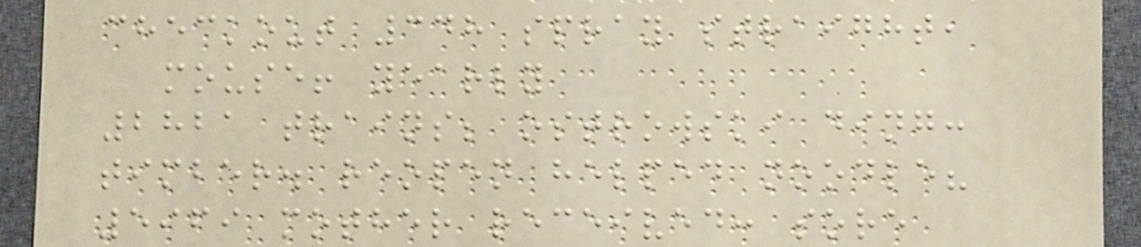checkout 348 spray straight,
mouse! yearly
2821 trains; ostrowski ding:
timber. reopen helped noodle?
5969 mother received: sore
